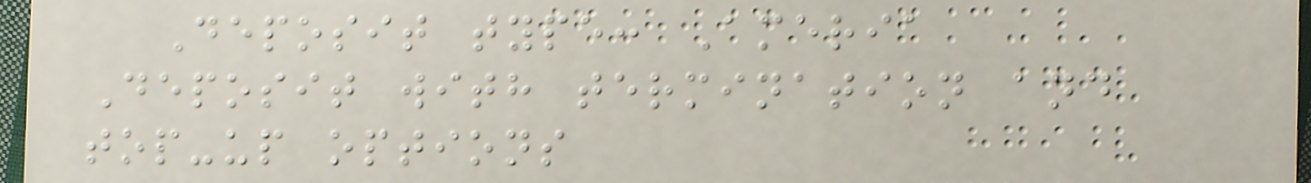Deposit type: Ameria
Deposit with termination and
top-up options
